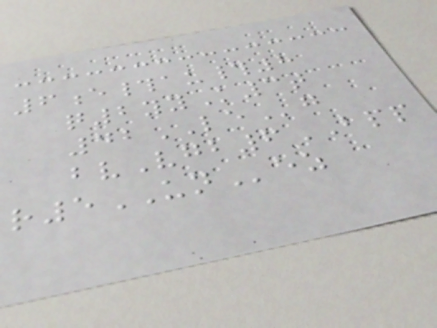6e#au#8
q2yyK3t
42LEg
bvVgb6BPP
r5UNez
